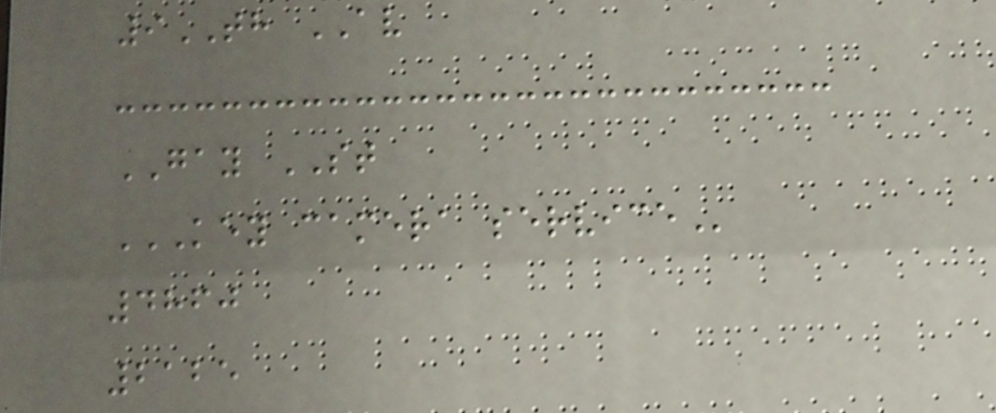9TH AV
GAY ST
KEY CAMERA SERVICE
4860
2125
